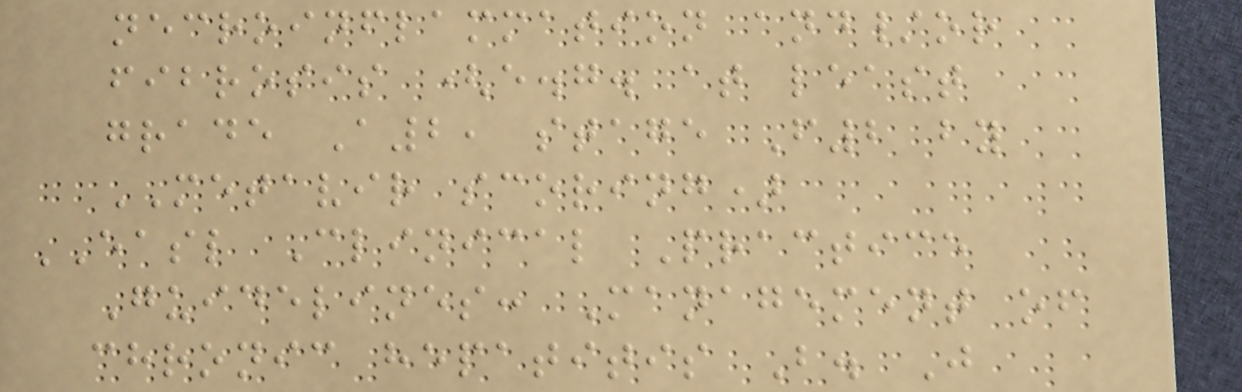necroinflammation and/or
fibrosis (e.g. at least
grade A2, stage F2 by
METAVIR scoring)
EASL Clinical Practice
Guidelines: Management of
chronic hepatitis B. J
